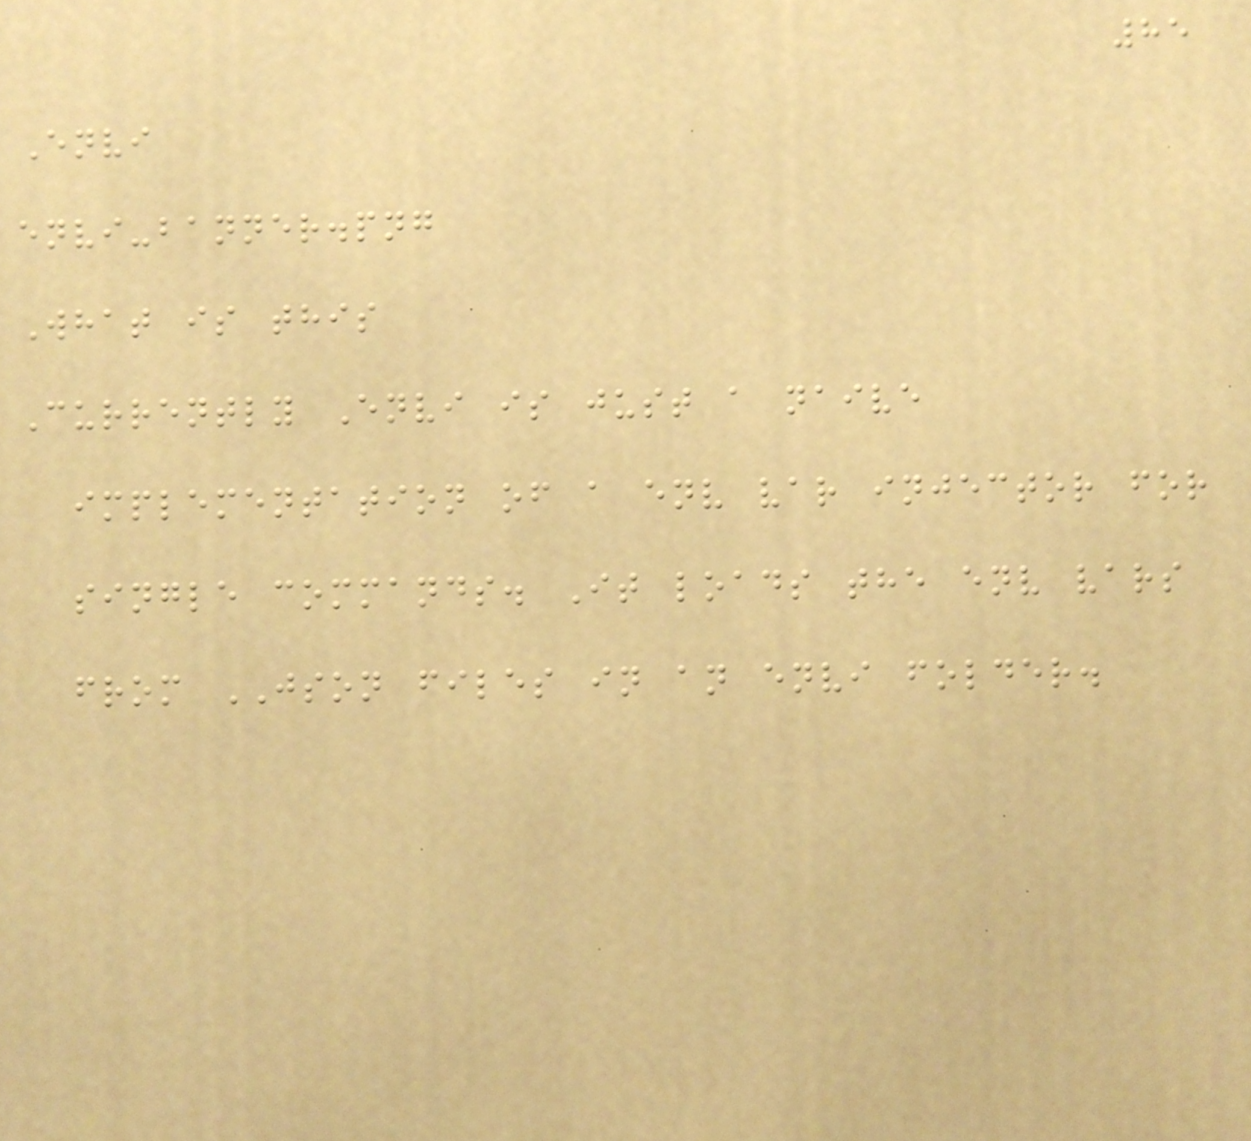85
Envi
envi-banner.png
What is this
Currently Envi is just a naive
implementation of a env var injector for
single commands. It loads the env vars
from JSON files in an envi folder.
